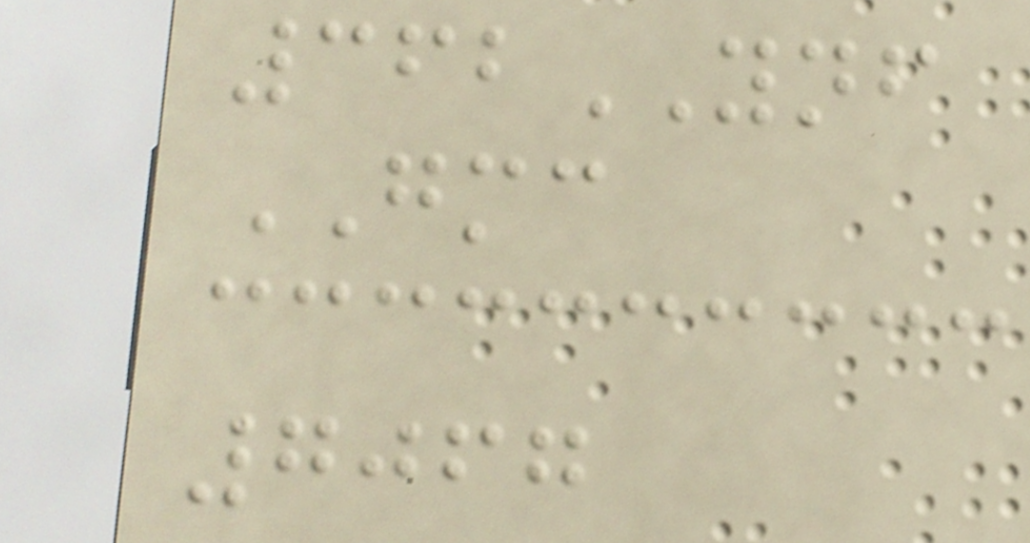362YNF
GMC
7067
